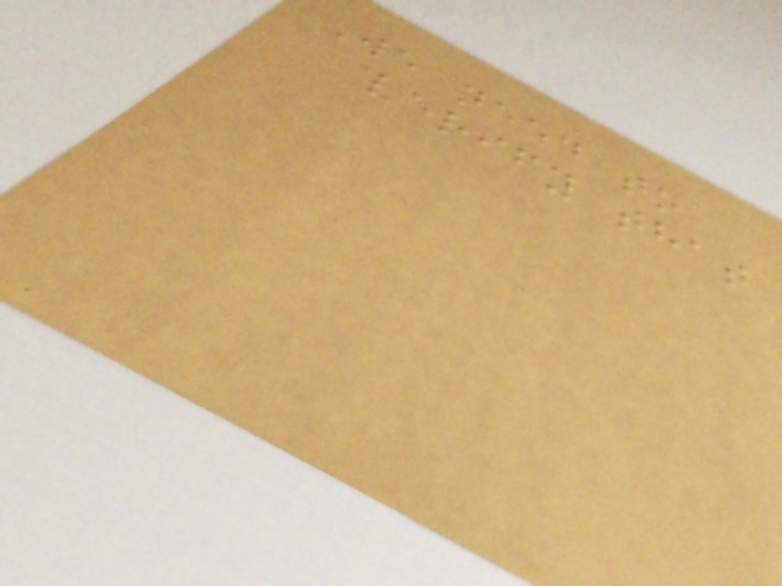We need to
verify that
